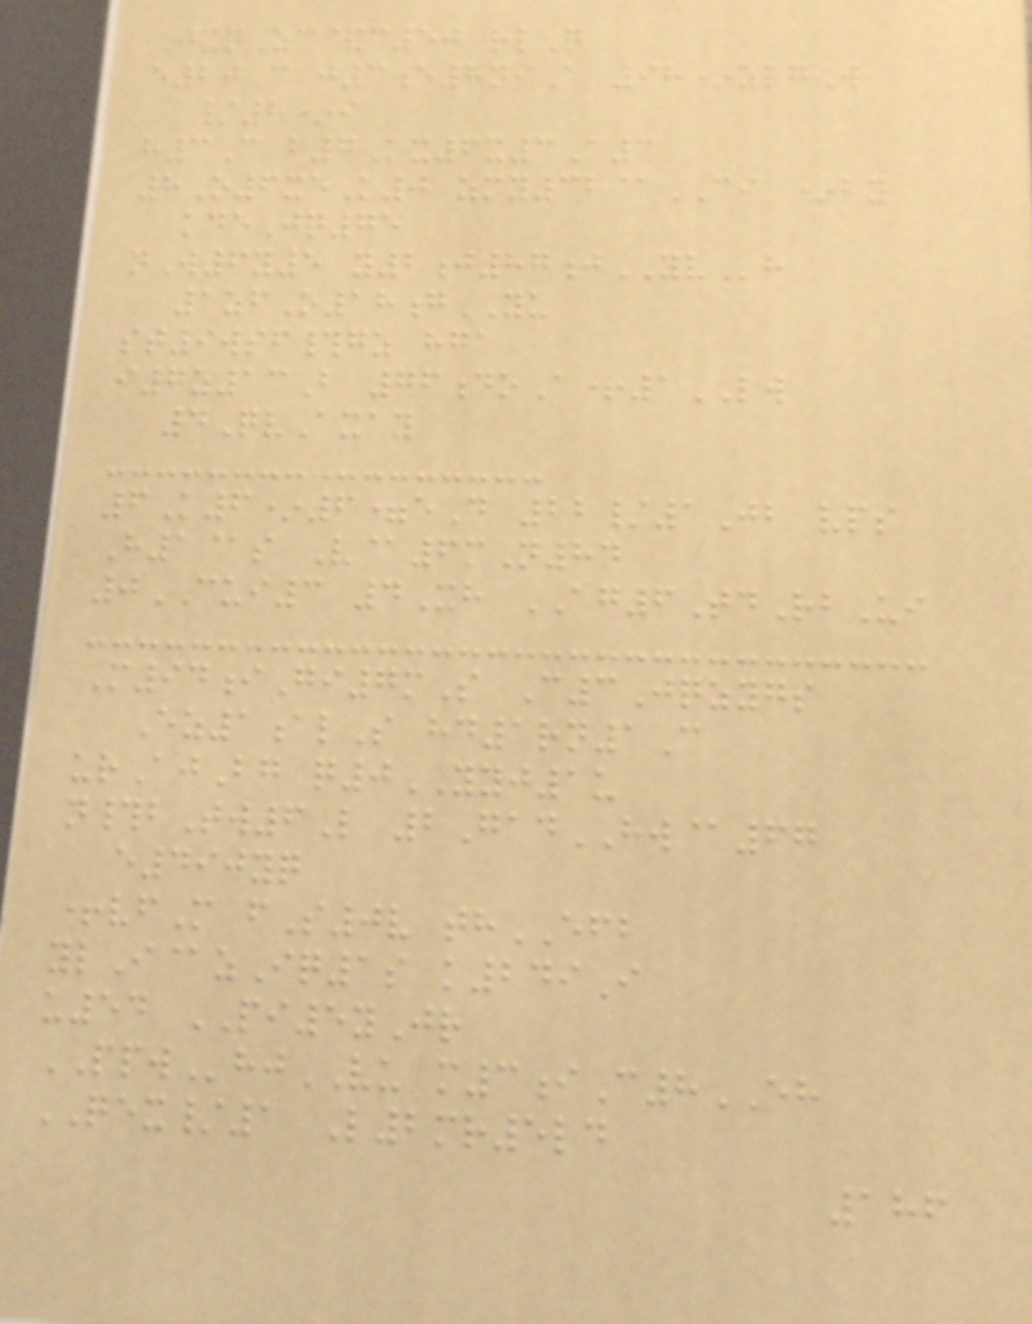JxnZc&c50 rlQ
e20C j3e8niA 98*zlgW
/8*i
h3C b7Kx6x3A3
8O6xeK0 zmy32@CI *by
kdeJq75
nW6y5 y2j87jYVh
1zfO18gYU
st9wsf#gz hga
i7z13B 76doA+1LW
4QvAxay
6K6*6=eD 22/1Jb vps
H1@s V@6mN84
0CUI3 4Xh AG6TdRbUi
M94iGi7mS C3Jqzygs
Ez1alS hd1rn1C
urAjBg q0YYJ1u
n#bTw6L 2GadHW@67
e490yq
+vfM fS0v thEFB
ylI@zIq1s k249I
u54 PI5yJr
PPWhjVU m3iC8EH
QEX/1 L2mr5ld
186
